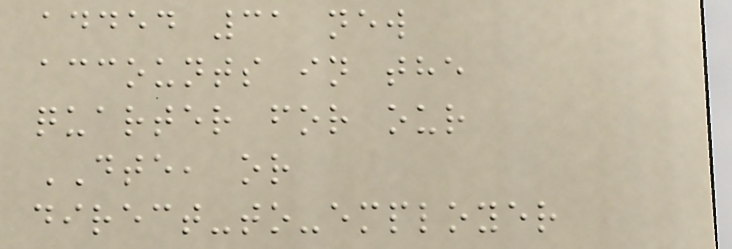added 31 new
accounts in the
quarter for our
DTE, or
direct-to-employer
